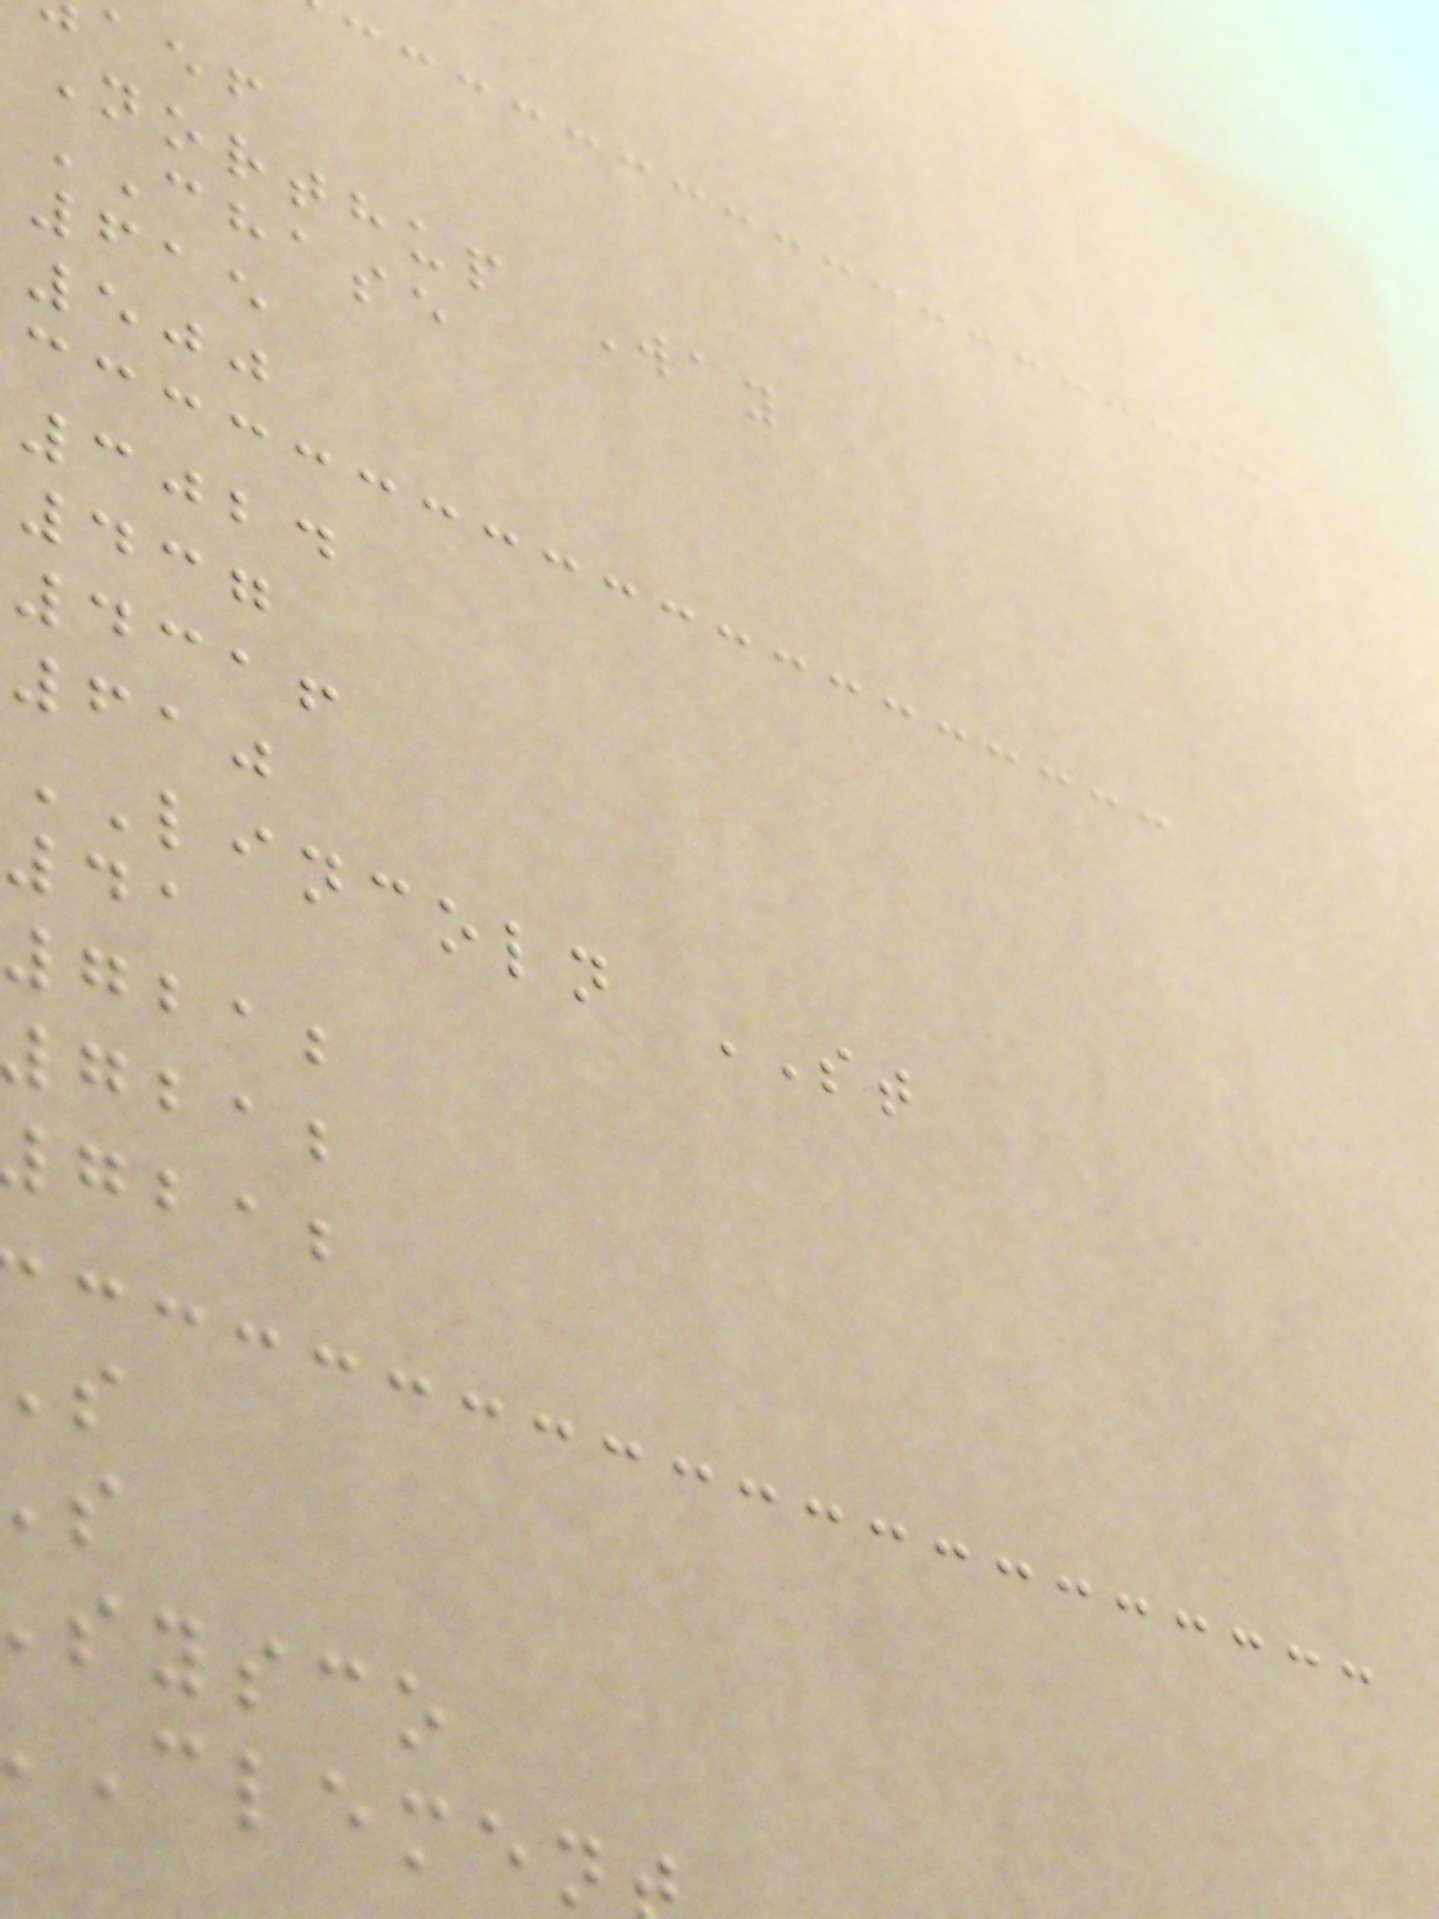Northup Way
CHASE
615
500
3024
437
4316
610
LINCOLN ST
41
7212
gbab
gbab
sysco
